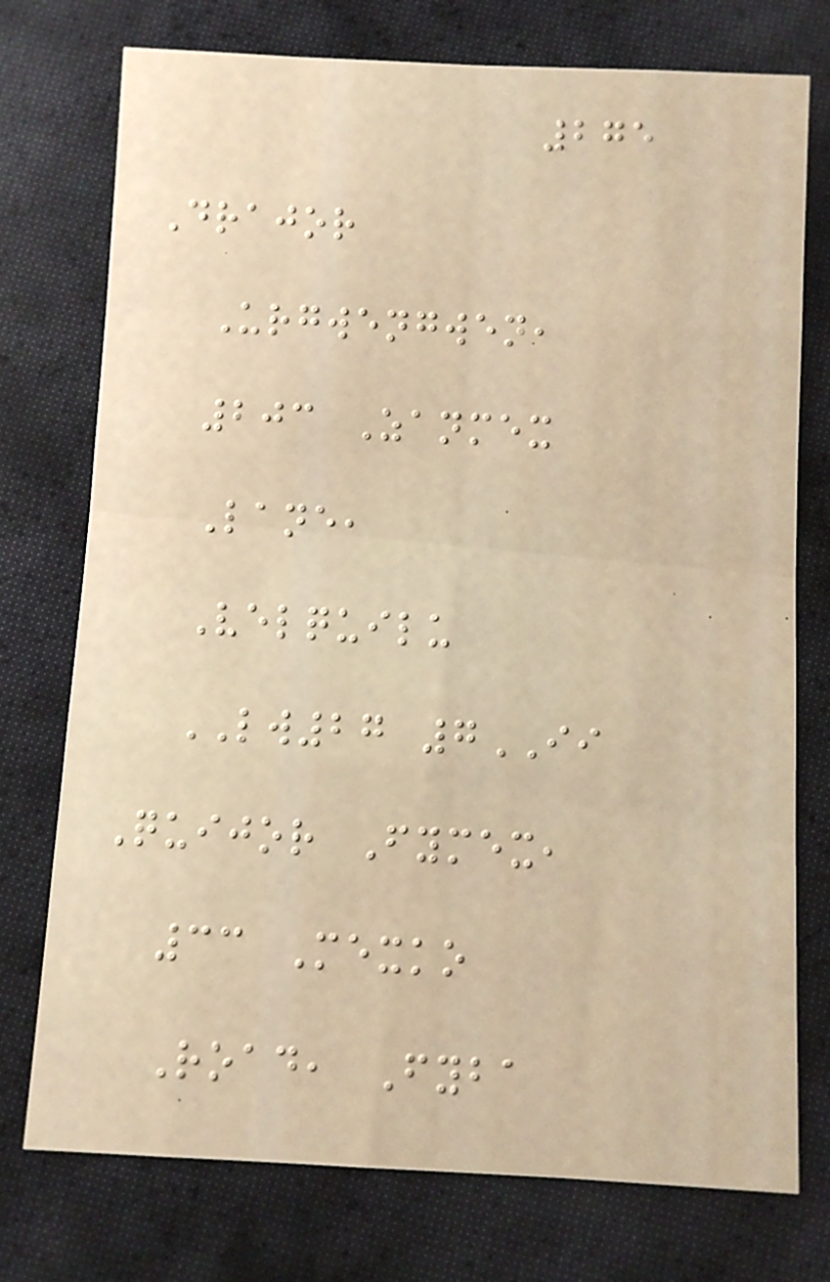275
Drajor
Urgwengwen,
203 Zanmex
Lane,
Velquilu
LW27 7II
Quijor Fymex,
33 Mexko
Road, Fyba
